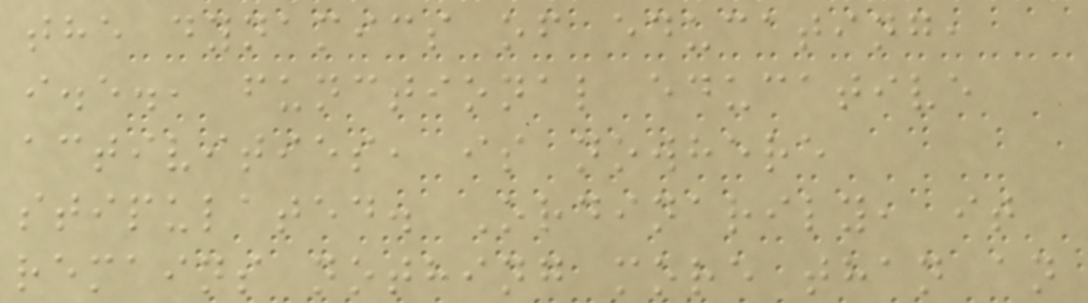the dynamics of educating,
i.e., functional educative
activities, is nowhere
stipulated. Ordinarily, it
remains nothing more than an
